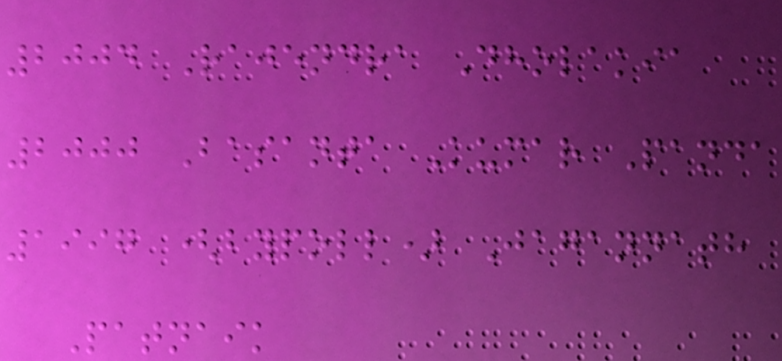2004 Rajendra Dholakia
2000 Basanta Kumar Panda
1997 (bypoll) Jagannath
Patnaik
